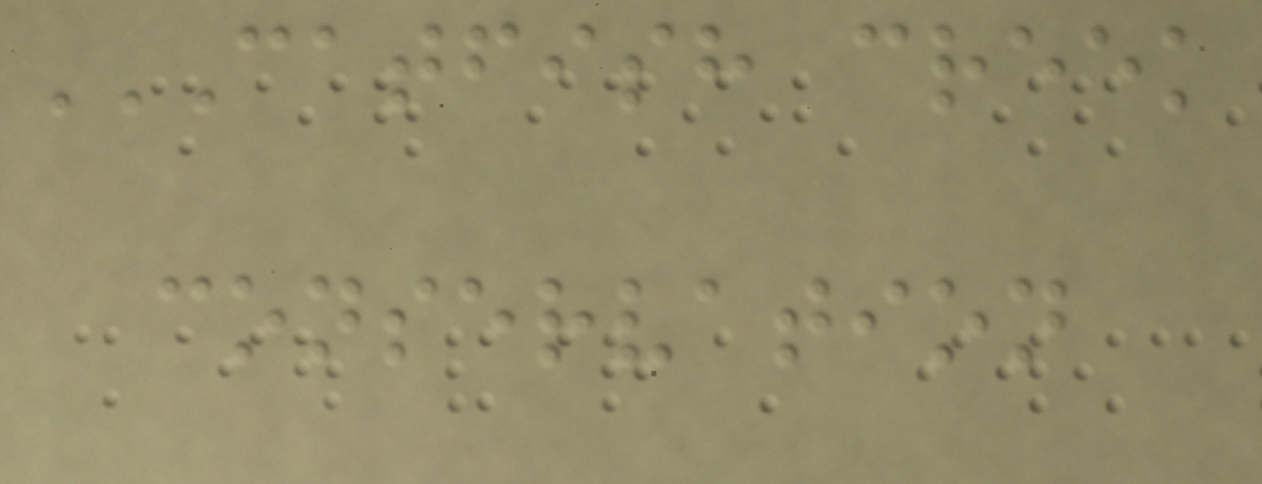CATFISH CREEK
CONSERVATION
